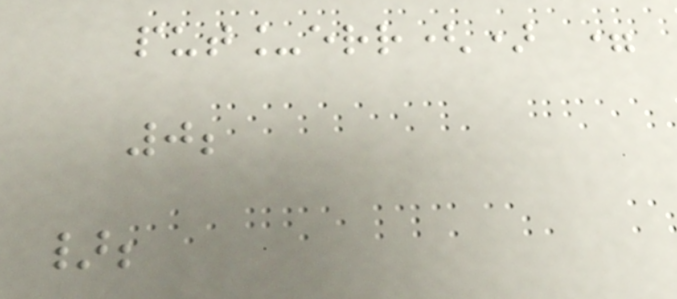put_err() =
0;
};
